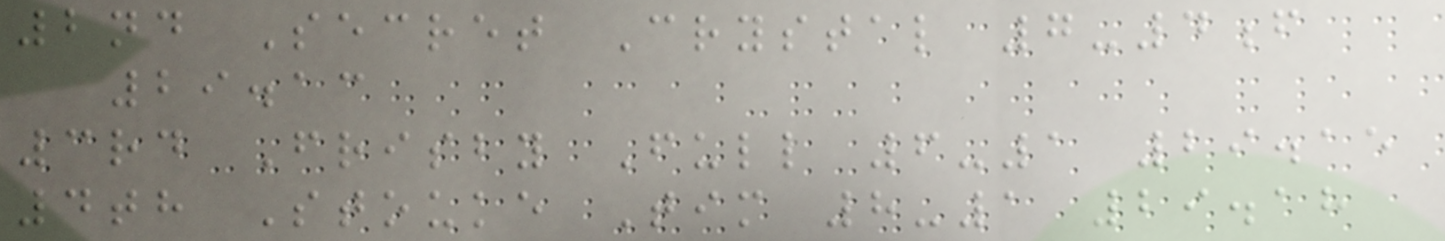2nd Secret Crystal 7-4f
29.13
3rd Frisby Full 6-1 29.15
4th Stouke Tim 8-1 29.18
